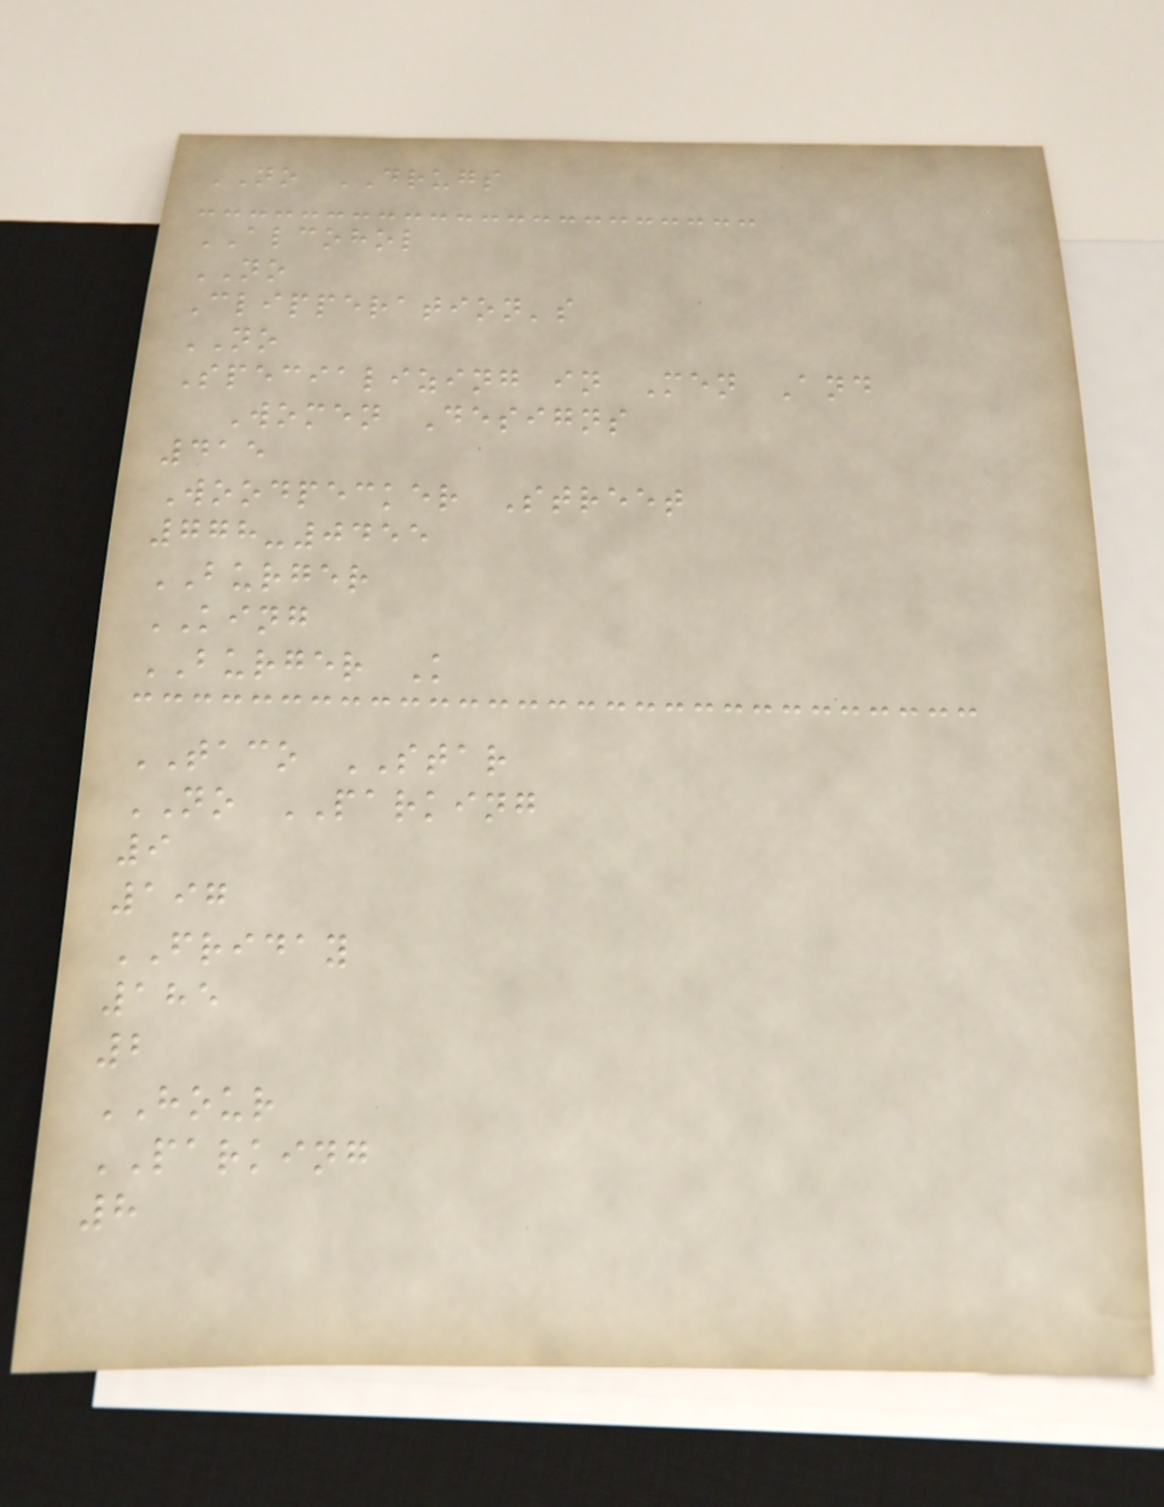NO DRUGS
ALCOHOL
NO
Clipperation's
NO
Specializing in Men And
Women Designs
415
Woodpecker Street
778-0455
BURGER
KING
BURGER K
TACO STAR
NO PARKING
9
197
FRIDAY
185
2
HOUR
PARKING
8
